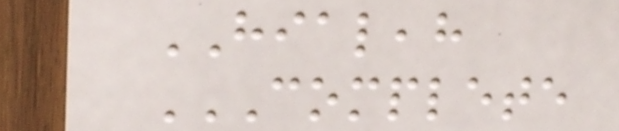HIALEAH
COMPLETE
